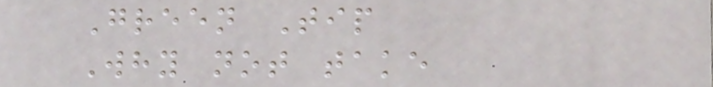Green Tip
Why not take
